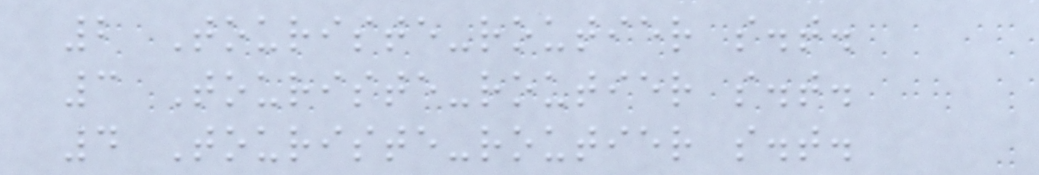2 Touriste-routier s.t.
3 Touriste-routier s.t.
4 Touriste-routier s.t.
